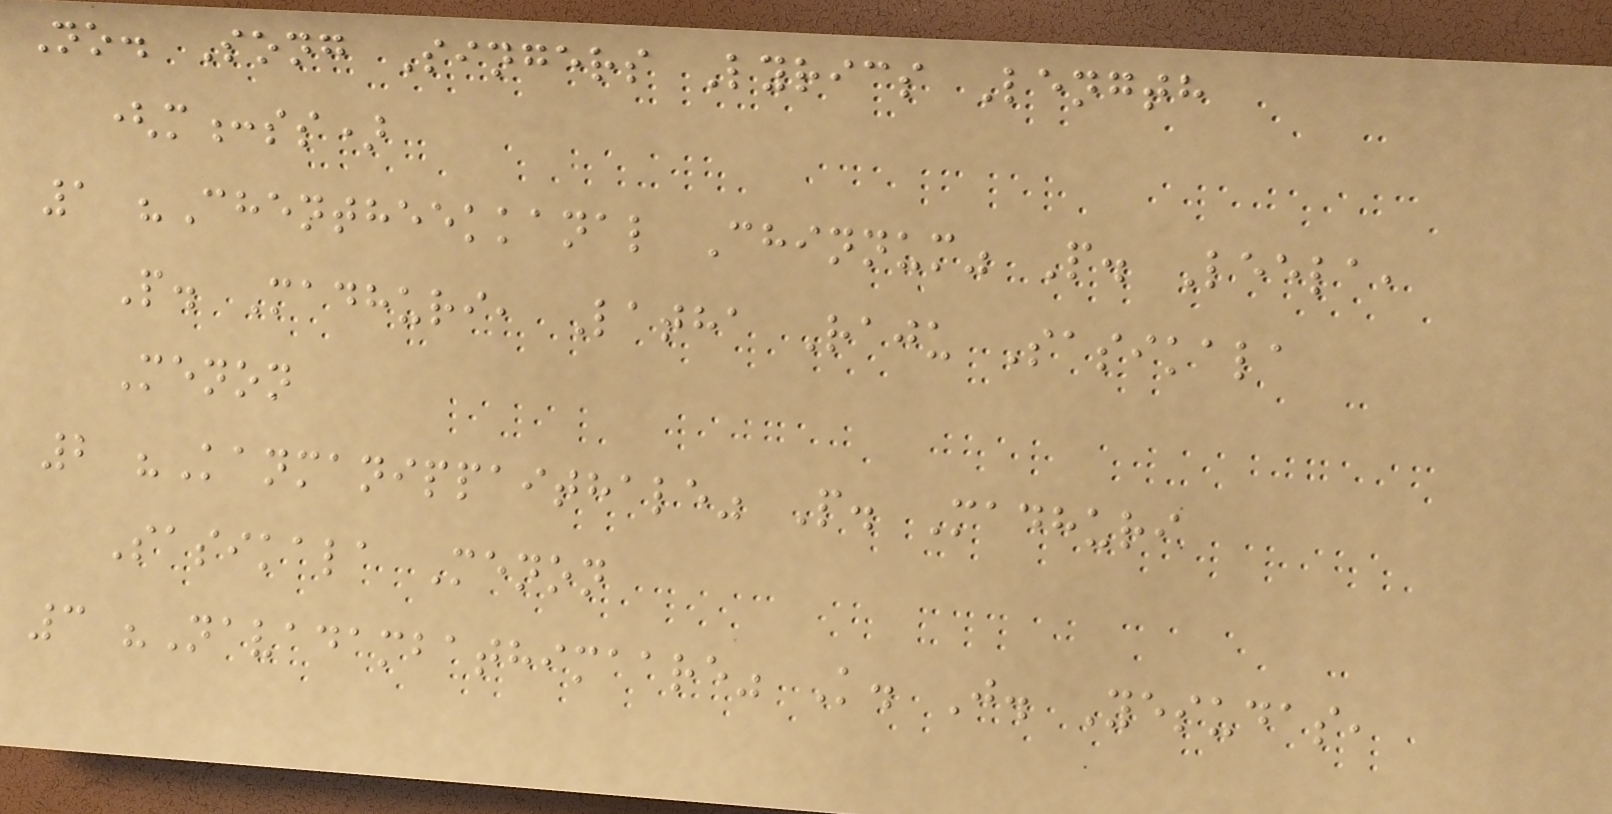No. Song Singers Lyrics Length
(m:ss)
1 "Chentheekkanal Chinnum" P. Leela,
P. Madhuri, Latha Raju Sasikala
Menon
2 "Kanmanippaithale" P. Madhuri
Sasikala Menon
3 "Navadambathimaare" K. J. Yesudas,
